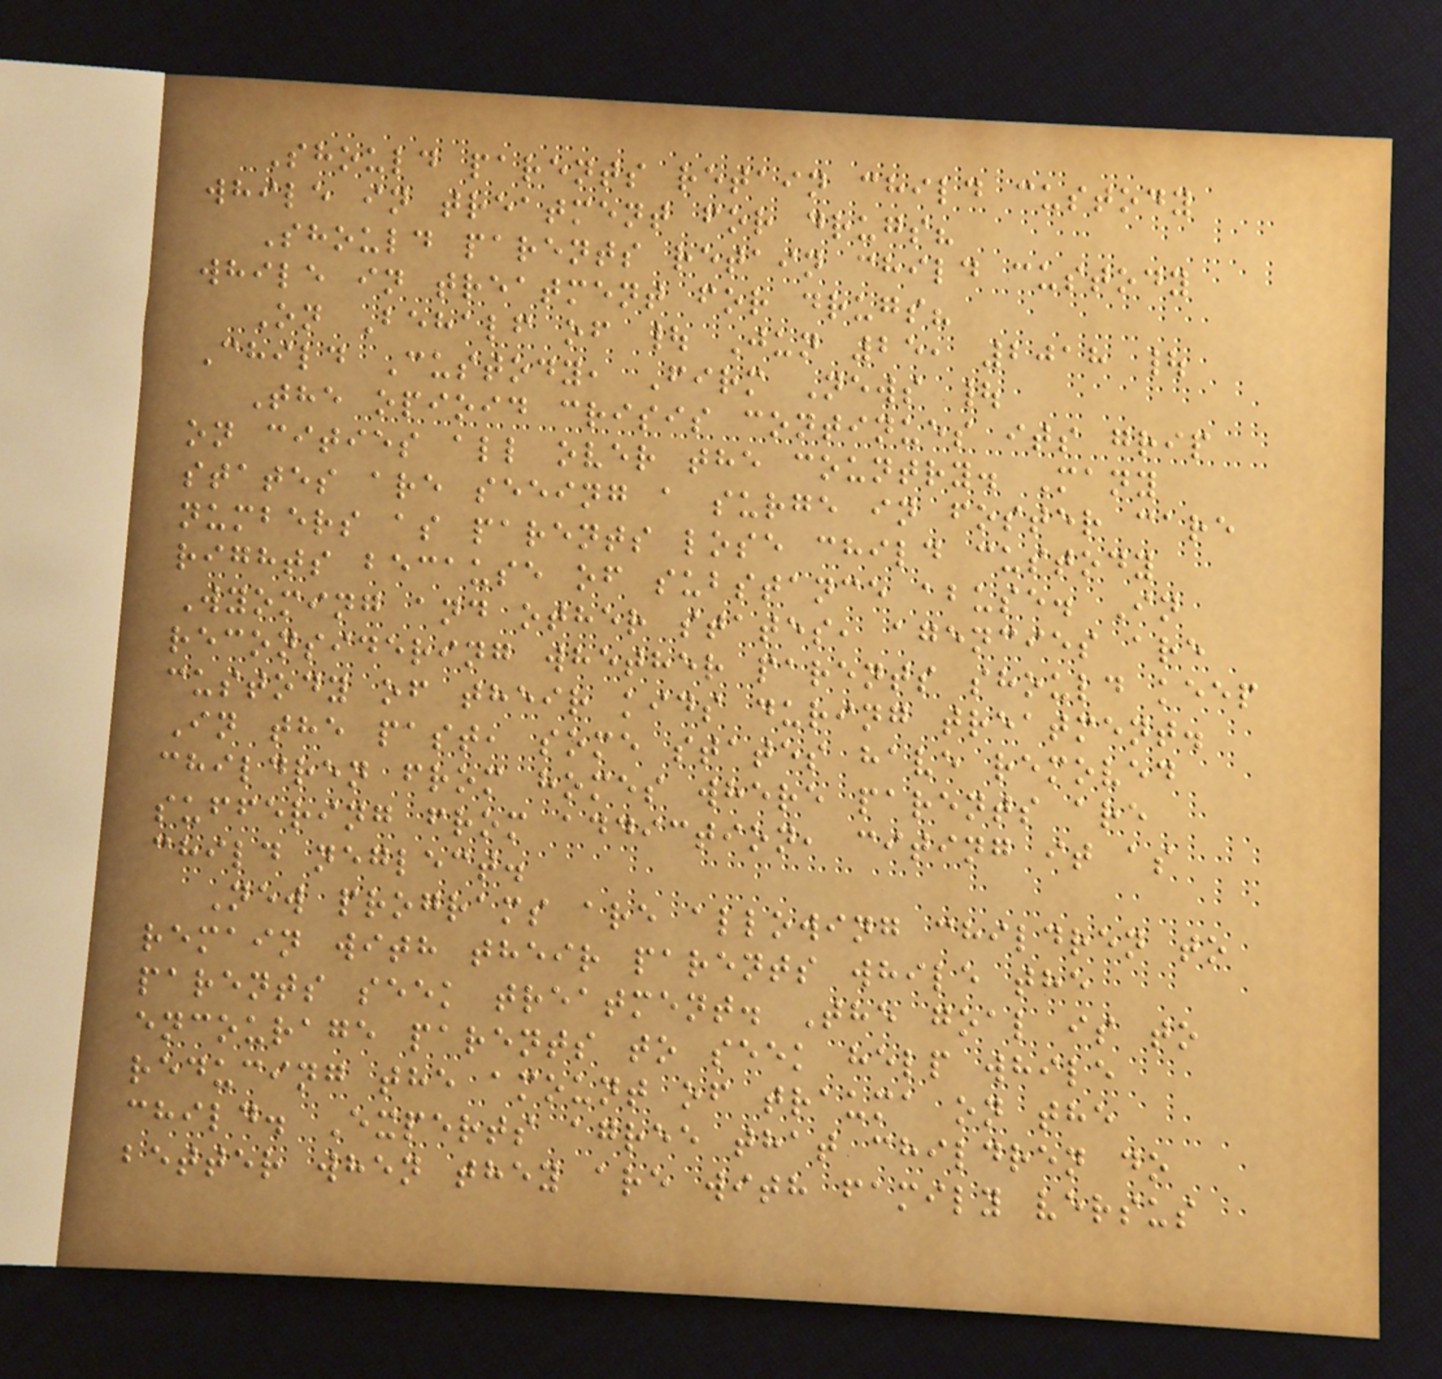Should parents retain child custody
while in treatment for drugs?
Should parents retain child custody
while in treatment for drugs?
On Behalf of | Jun 25, 2018 |
Child Custody, Firm News |
The opioid crisis continues its grip
on cities all over the country. Many
states are seeing a surge in foster care
numbers as parents lose child custody
rights because of substance abuse. In
Wyoming and other states, agencies are
reconsidering whether parents should keep
custody of their kids during treatment.
In the past, some states have removed
children from homes where parents are
suffering from addiction, citing it as
child neglect.
New programs are allowing children to
remain with their parents while the
parents seek treatment. The goal is to
encourage parents to seek help while
reducing the amount of trauma on the
child. Experts agree that children do
better when they are with family versus
